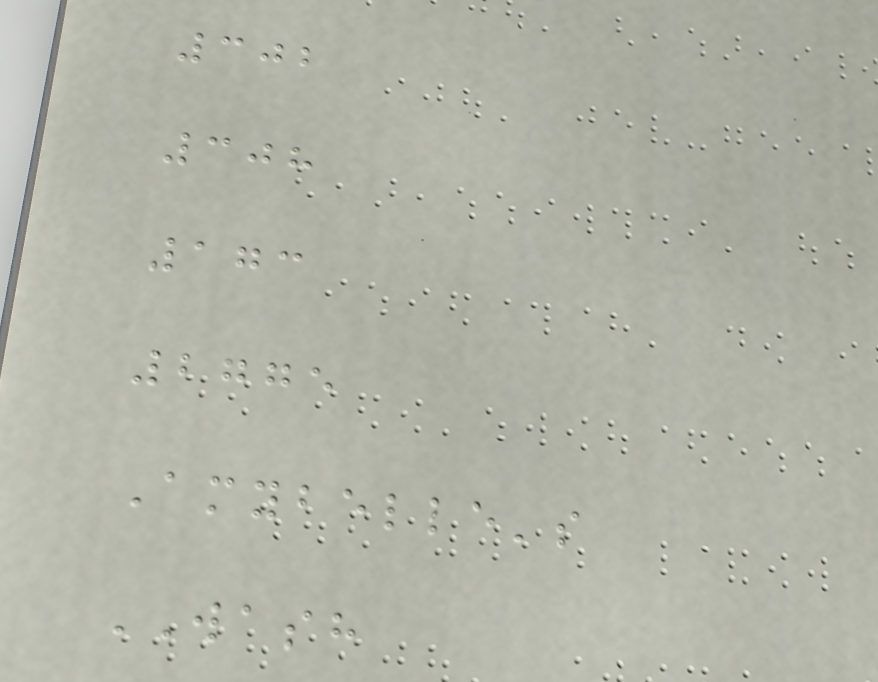302
308
173
2775
Amybelle's
WASH
